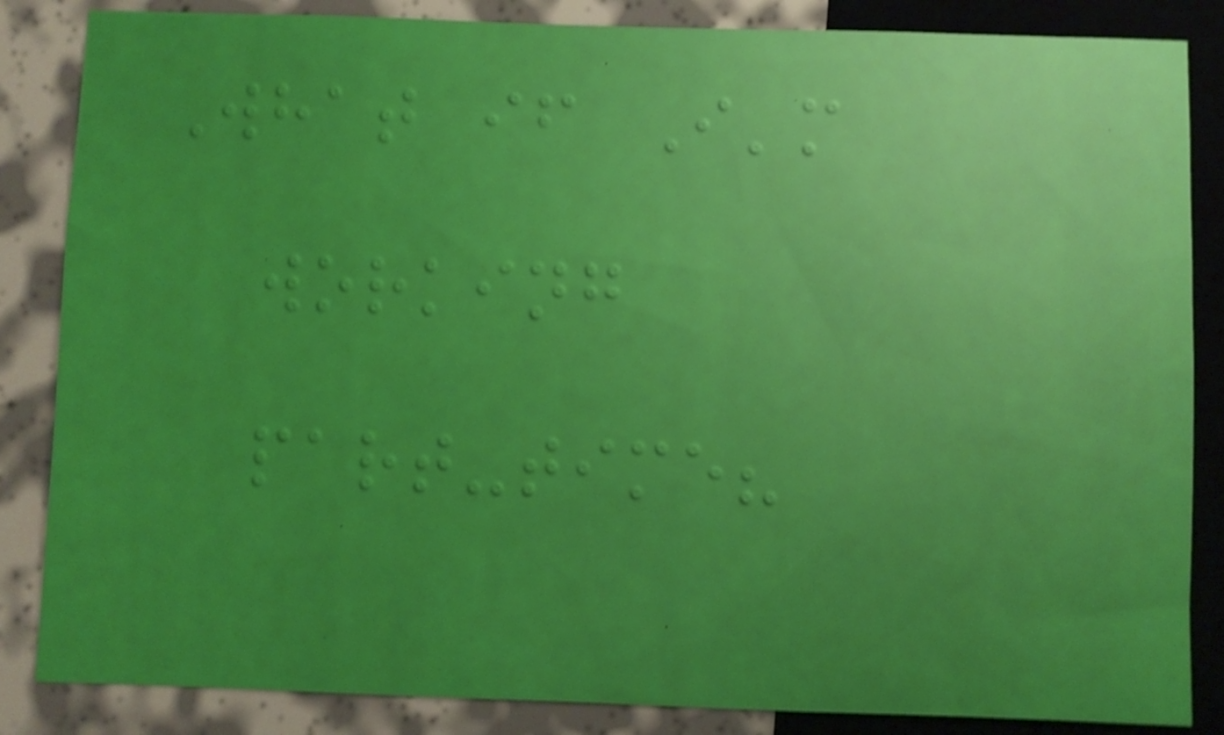What if I'm
working
part-time?
